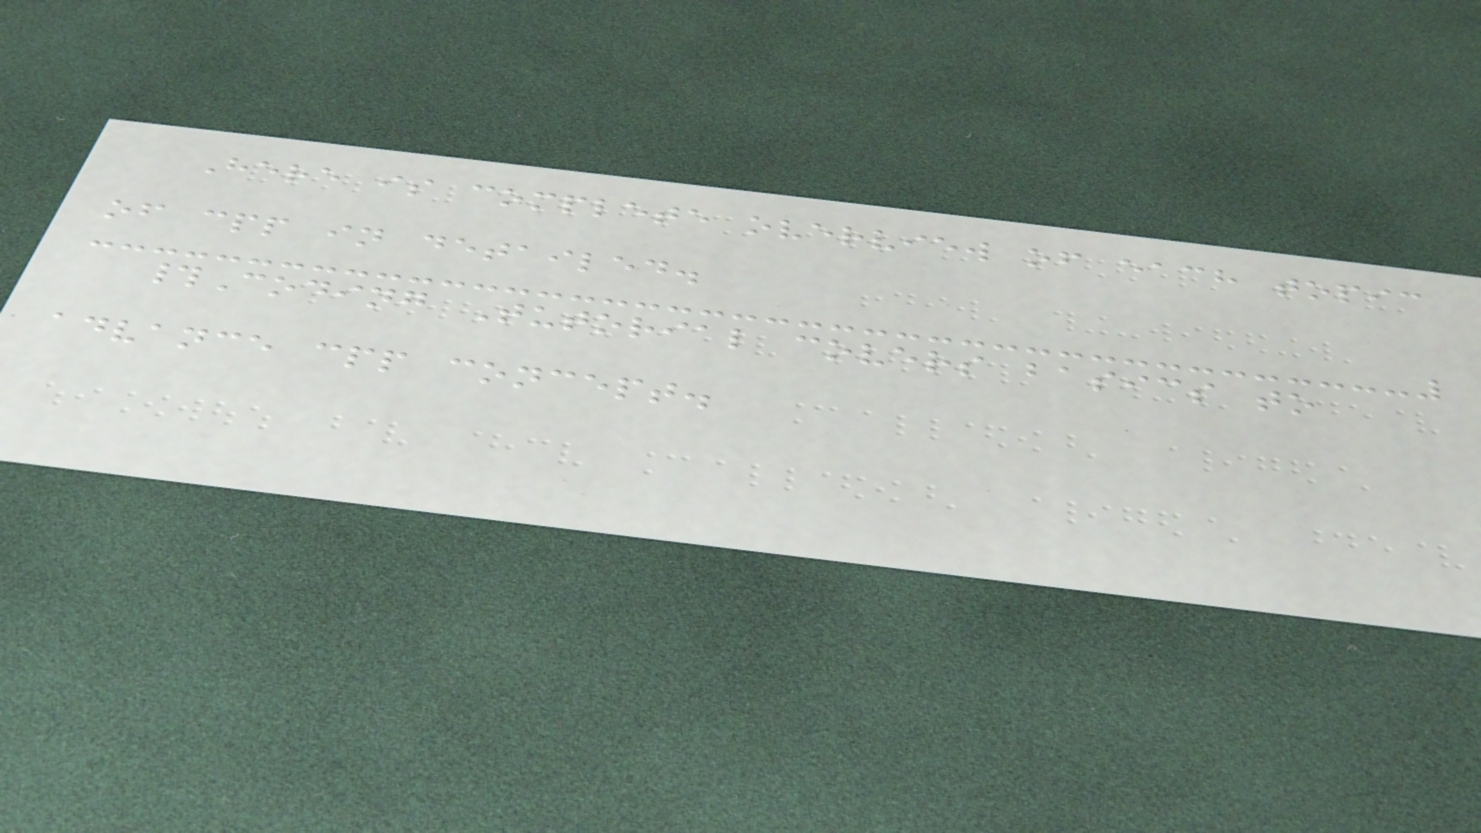Here is complete overview of each topic
of cpp in detailed.
#Coding Tutorial covers basics to
advance cpp concept.
